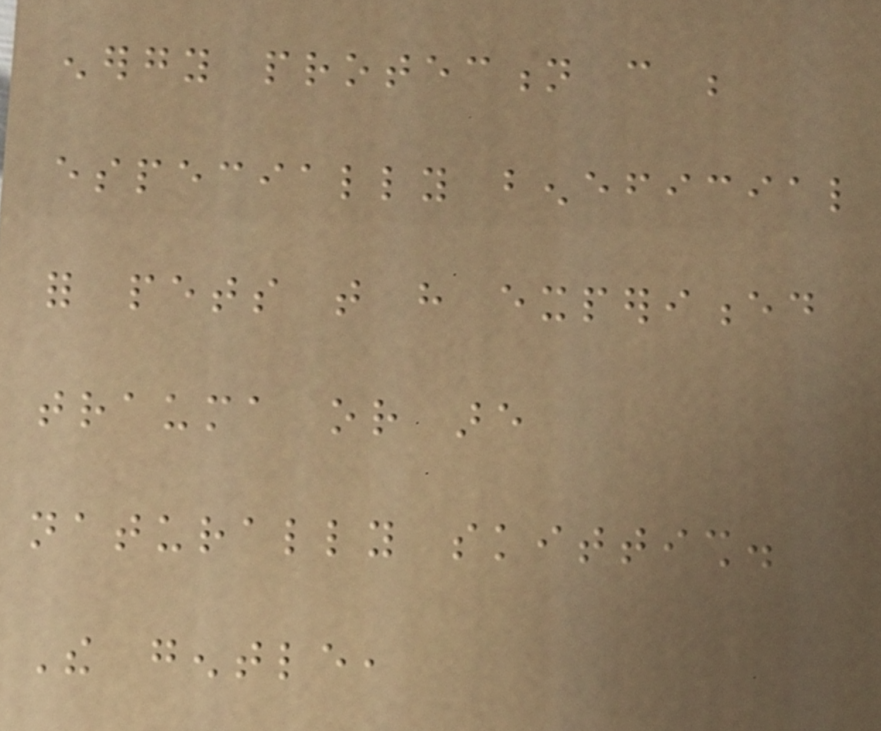energy protection can be
especially beneficial
for pets that have experienced
trauma or are
naturally skittish.
The gentle,
